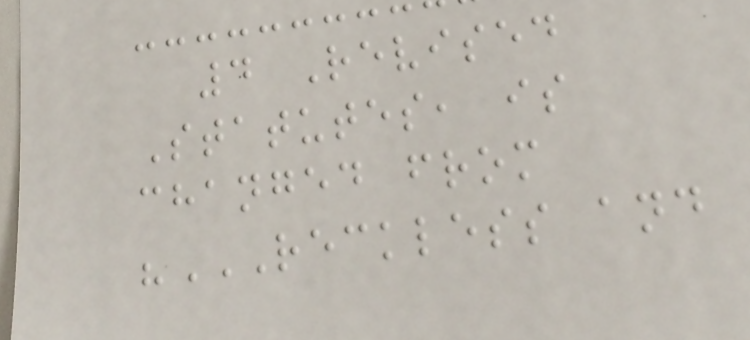4 Revised
Statutes, is
changed from
"RECKLESS AND
